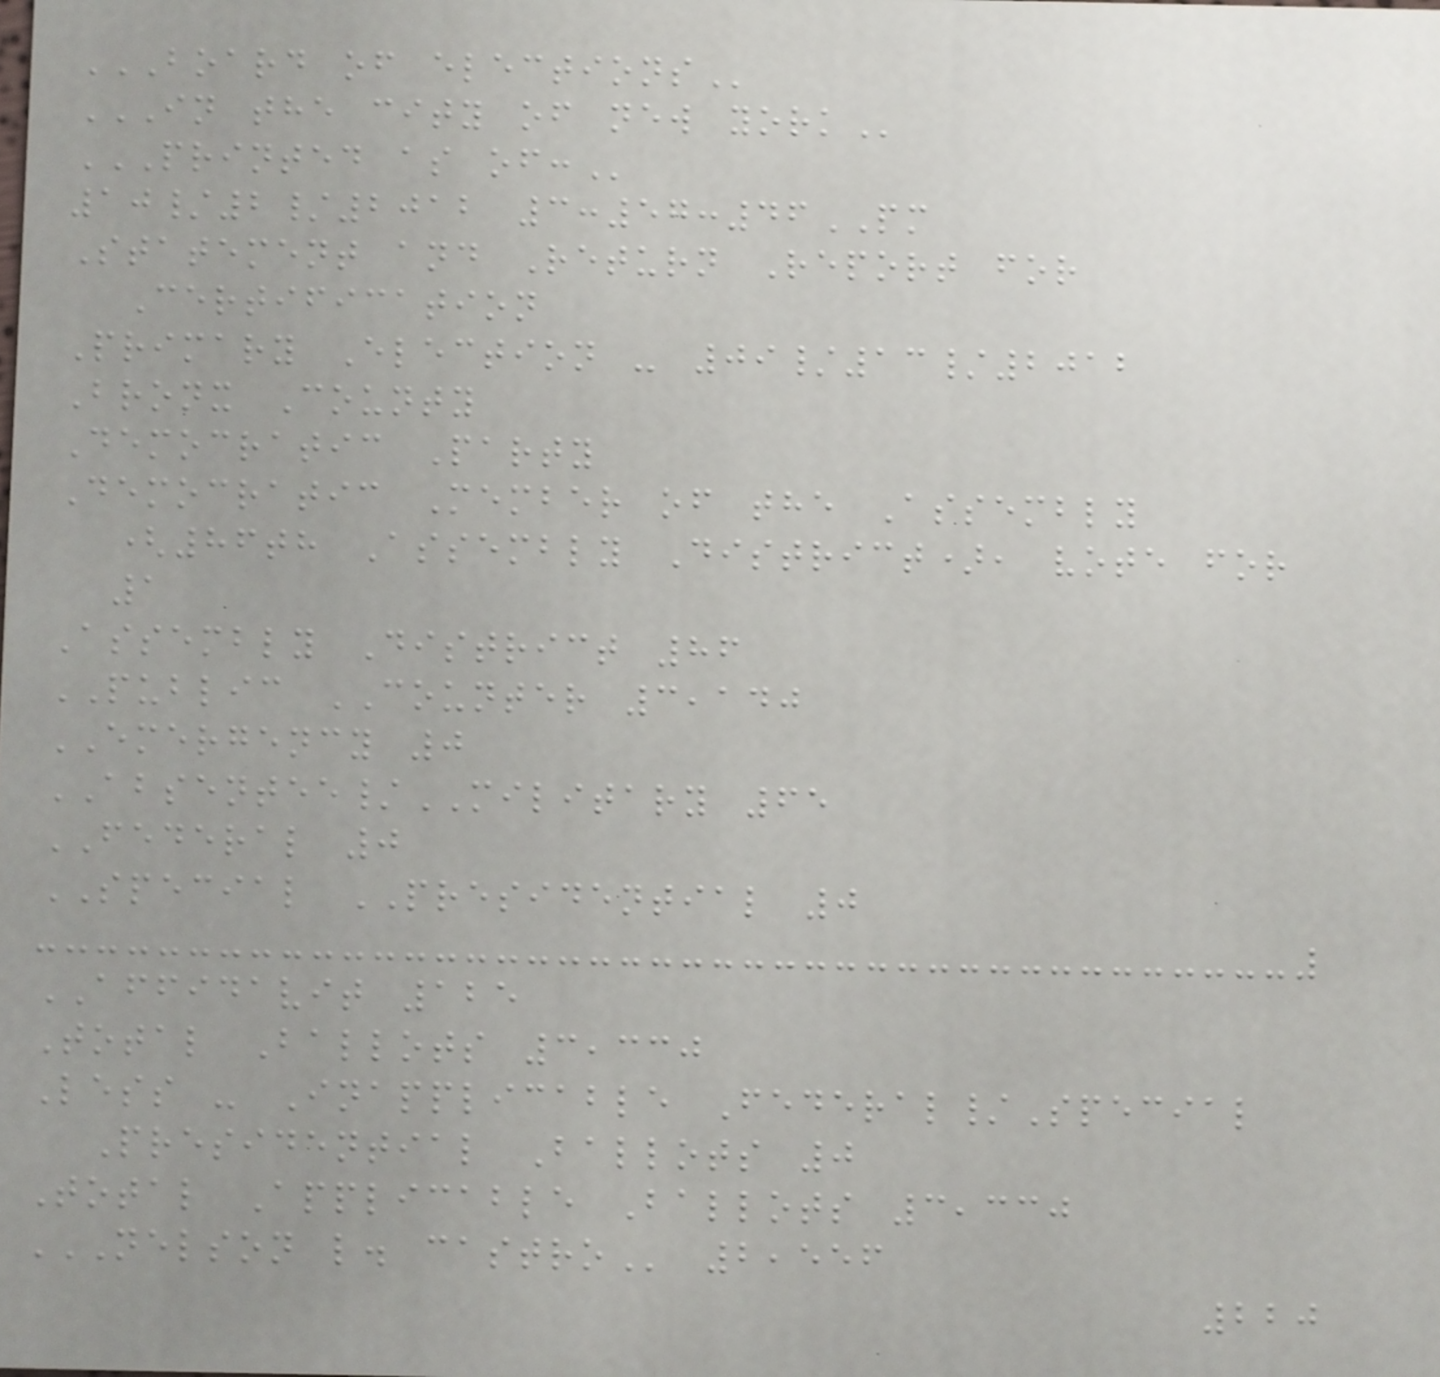BOARD OF ELECTIONS
IN THE CITY OF NEW YORK
PRINTED AS OF:
10/2/2012 3:57:46PM
Statement and Return Report for
Certification
Primary Election - 09/13/2012
Bronx County
Democratic Party
Democratic Member of the Assembly
(86th Assembly District), vote for
1
Assembly District 86
PUBLIC COUNTER 3,140
EMERGENCY 0
ABSENTEE/MILITARY 65
FEDERAL 0
SPECIAL PRESIDENTIAL 0
AFFIDAVIT 125
Total Ballots 3,330
Less - Inapplicable Federal/Special
Presidential Ballots 0
Total Applicable Ballots 3,330
NELSON L. CASTRO 2,556
220
